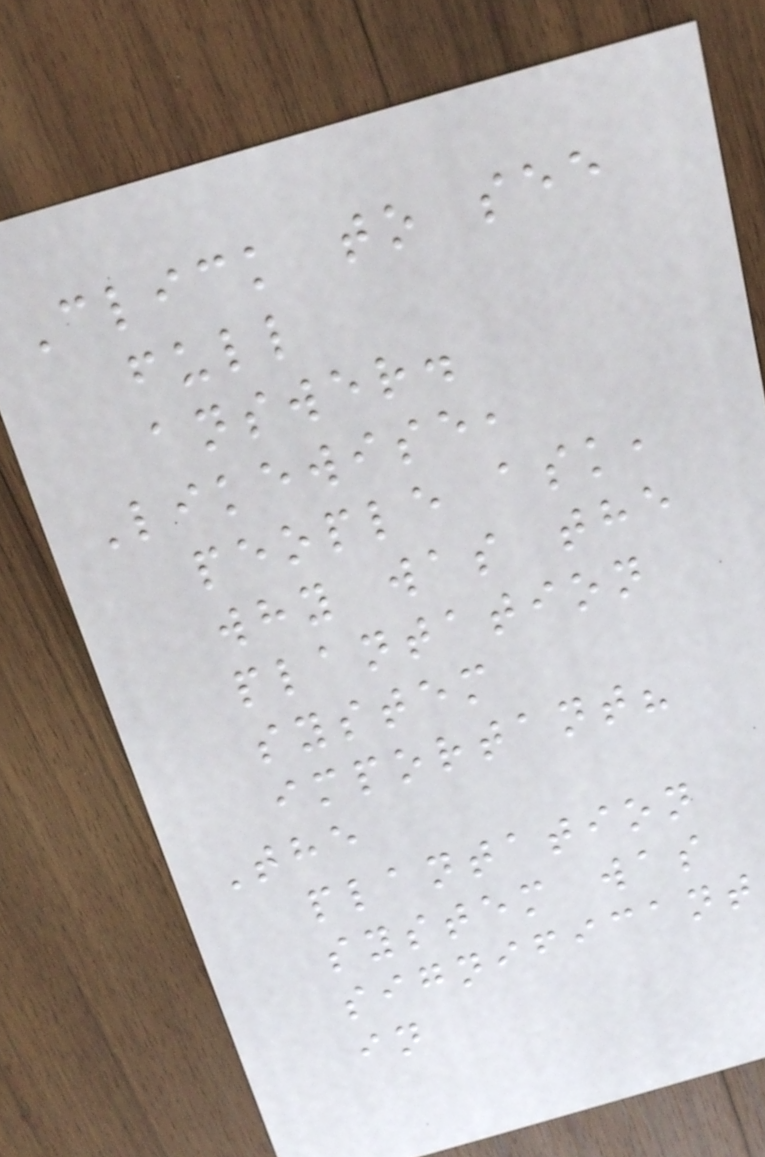Click to see
full
answer.
Likewise,
people ask,
why was the
plantation
system
important?
The
plantation
system was
significant
in
